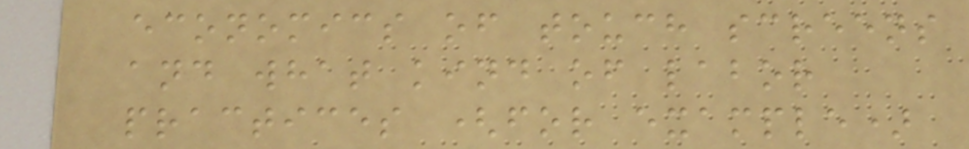economics of touch screens
and what kind of labor
practices (for example)
